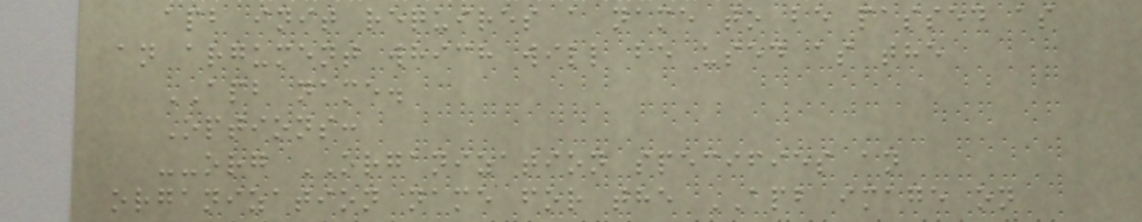apb init requires a name to be passed as
an argument which will be used as the
APB name.
Options:
--org ORGANIZATION specifies an
organization name for the APB image on
